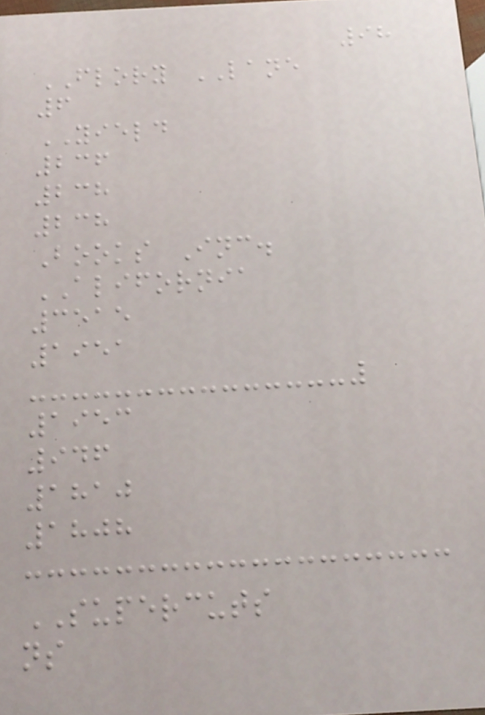98
FLORY LANE
6
YIELD
236
238
238
Books Inc.
ALIFORNIA
3515
1951
1953
946
1810
1808
SUPERCUTS
ns
